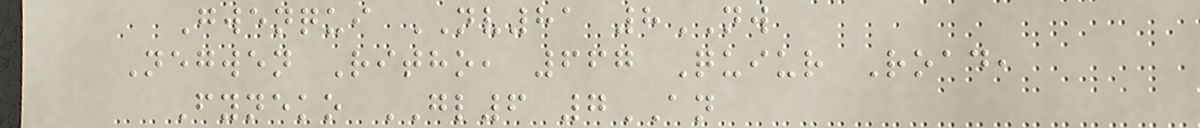Gwenqui NV81 8NW
Negwen Ritho, 667 Quiur Road,
Fyneko GL6 7AN
